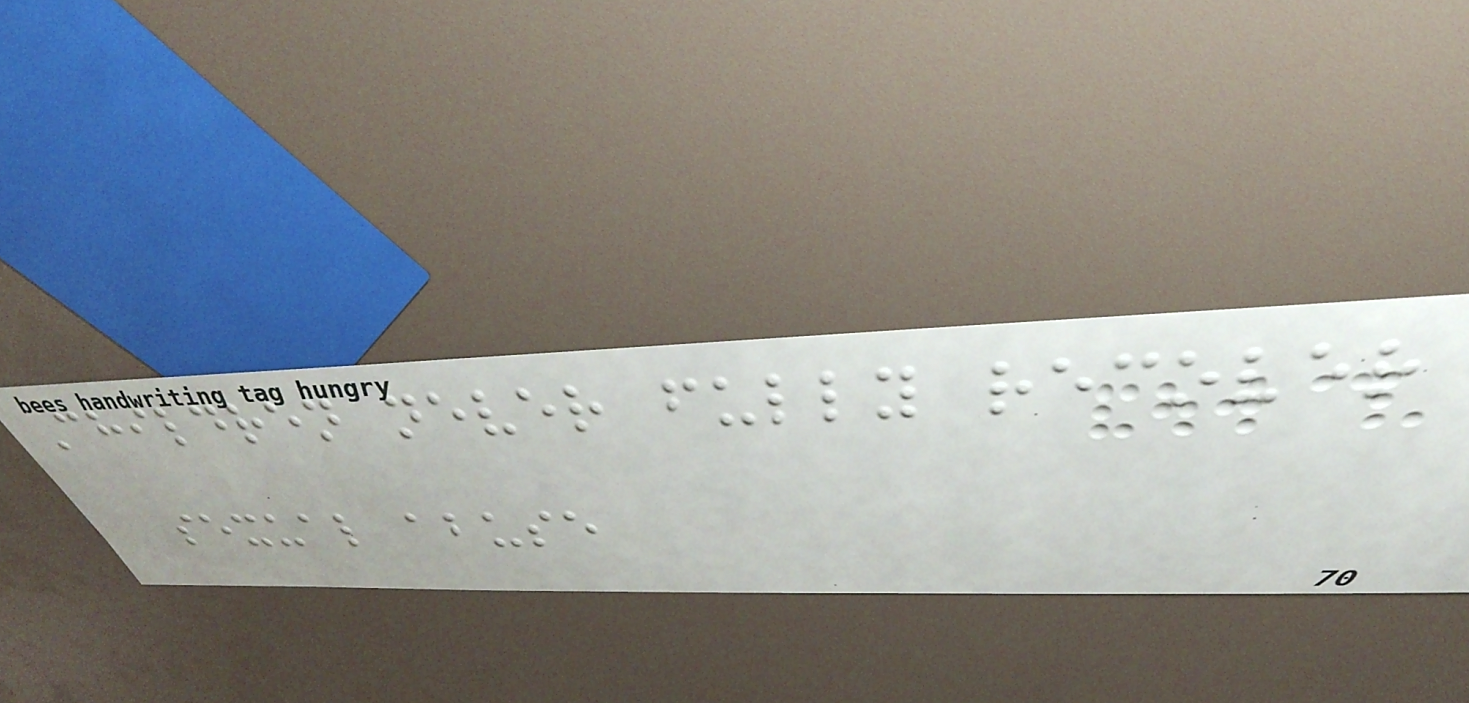Children never fully recover
sexual abuse
